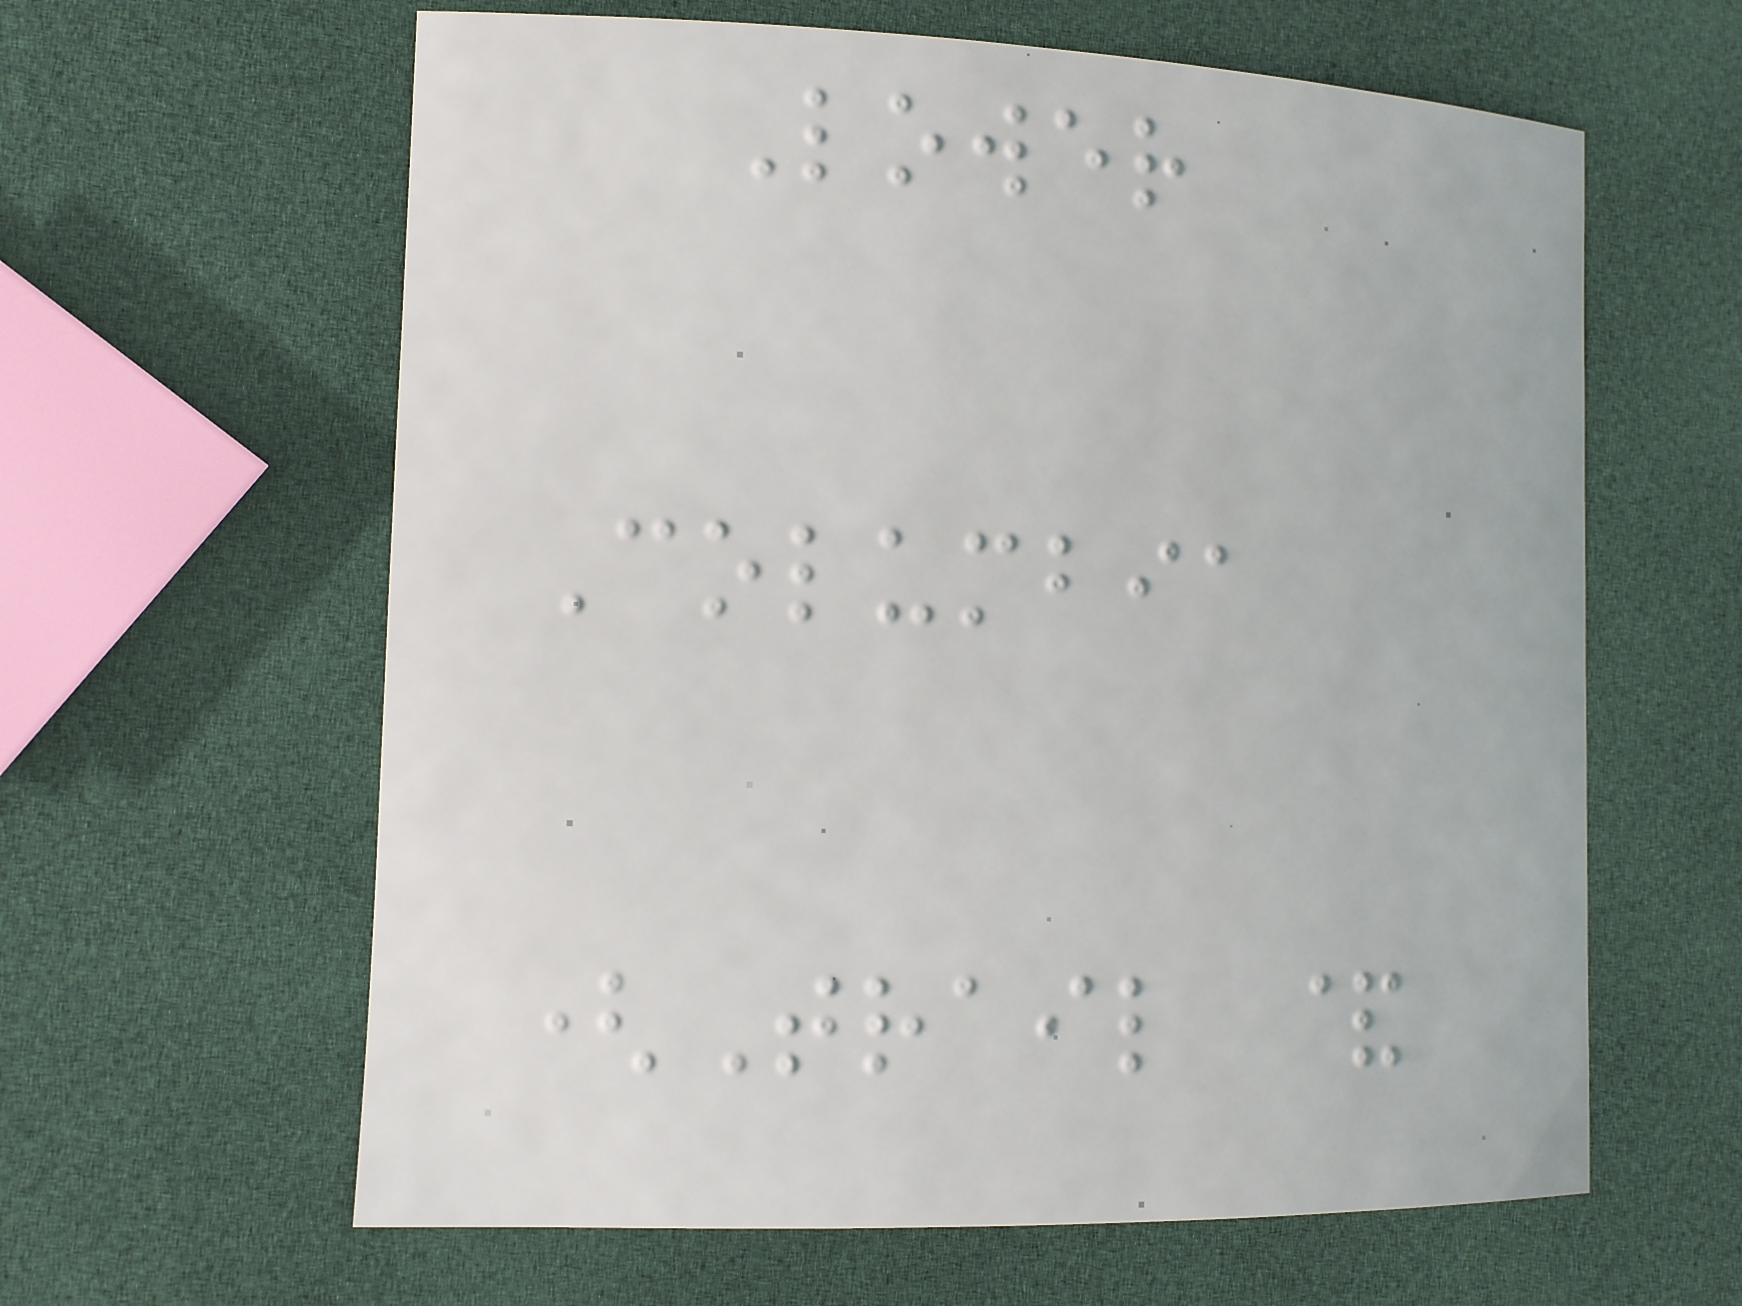Lower
Columbia
(Trail &
